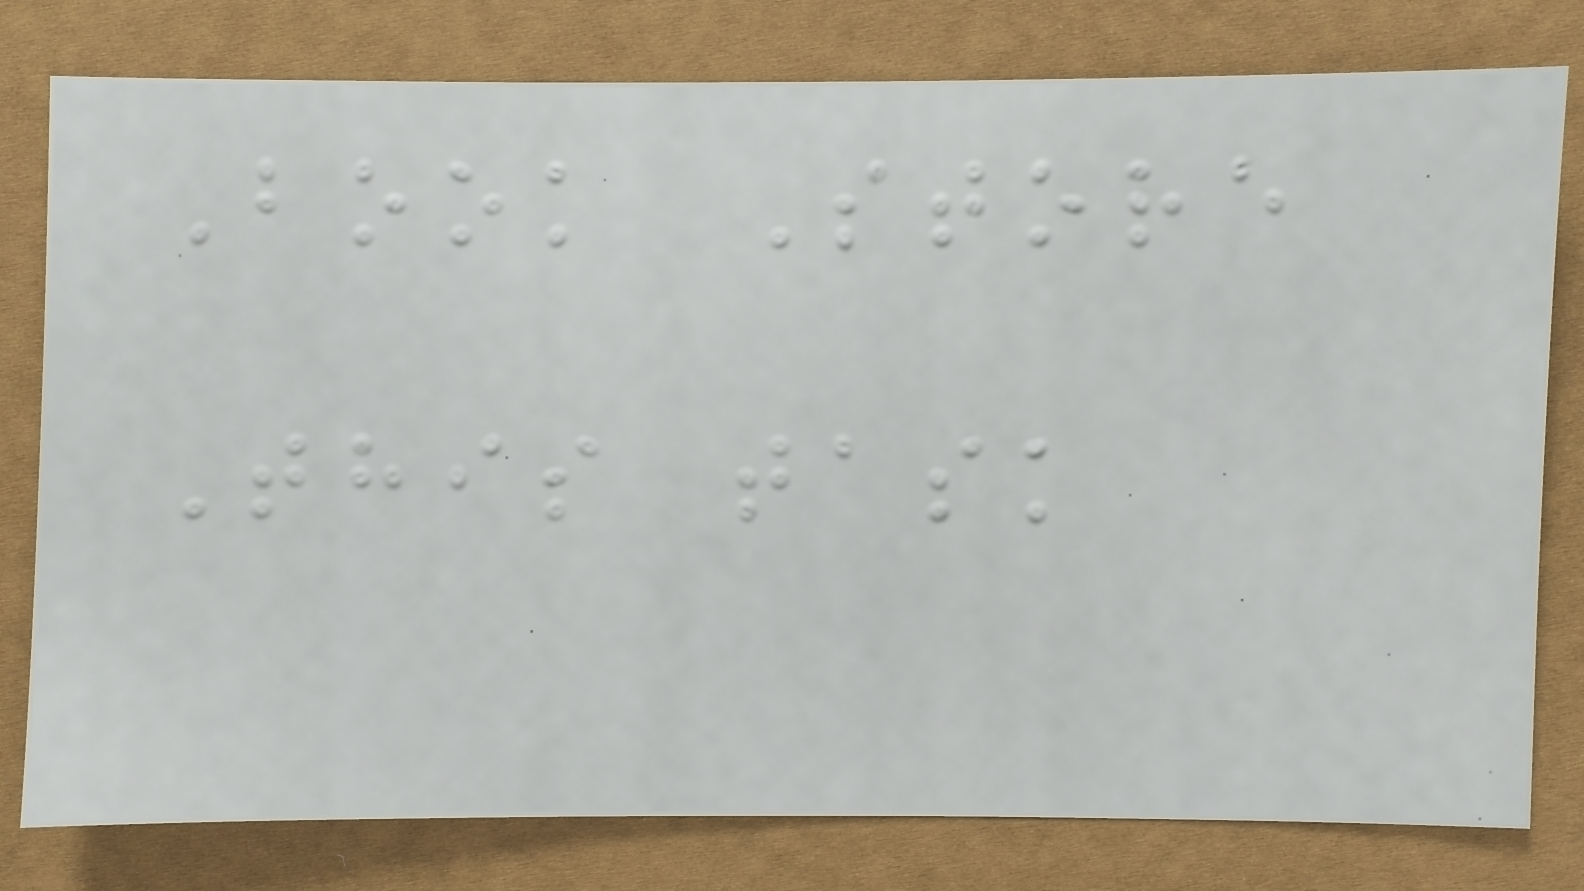Book Store
This task
